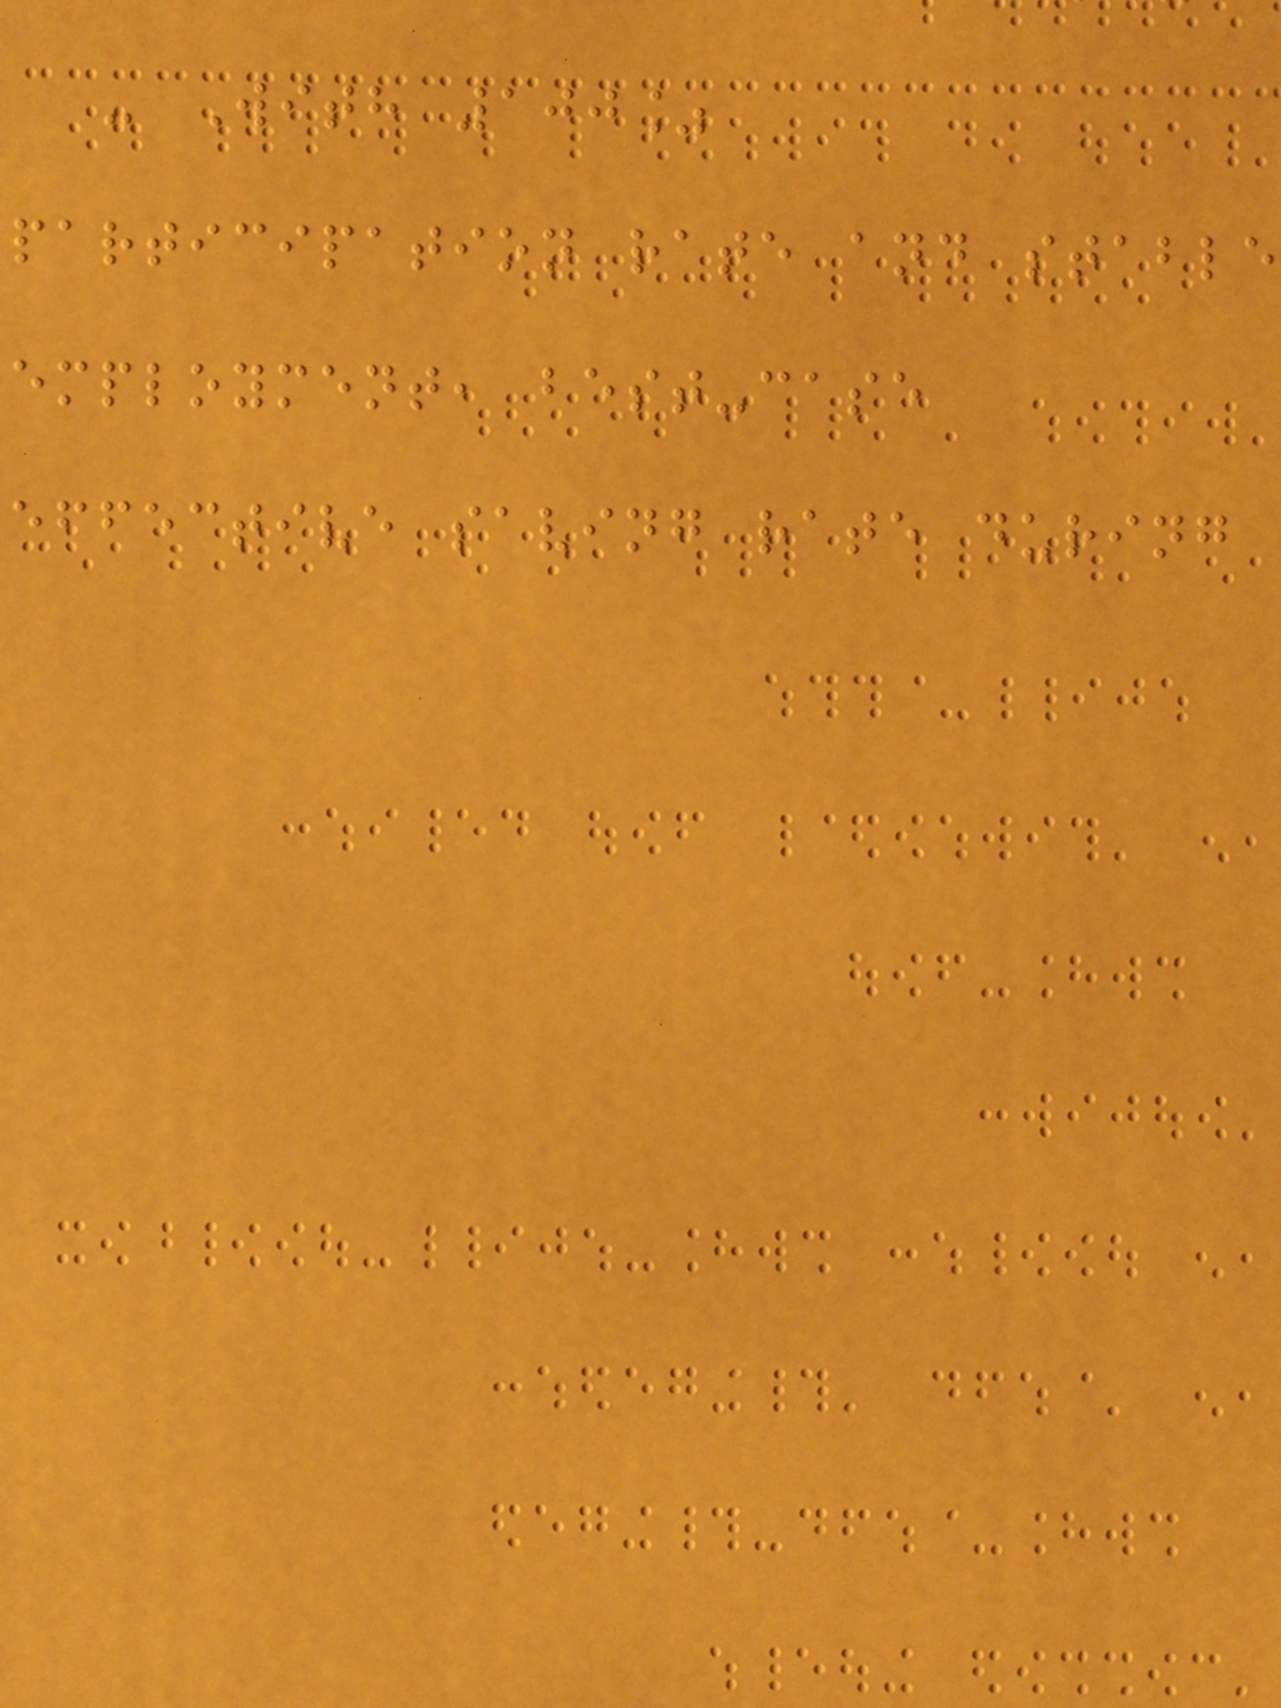- With 100%
participation rate and stable
employment, best-case
effective saving rate during
